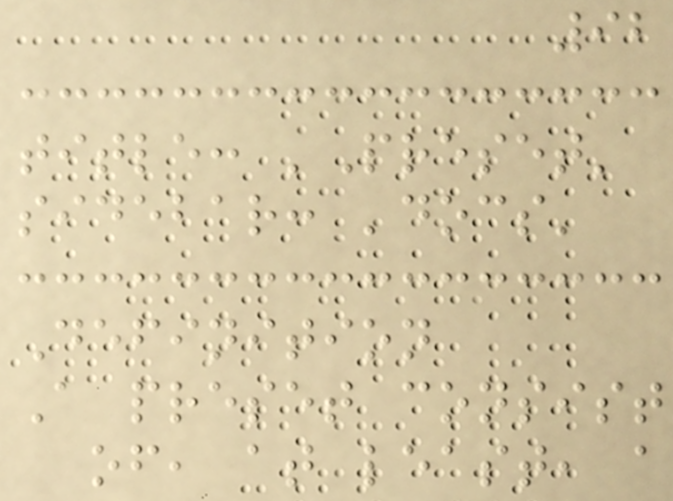92
title: 'Preset'
sidebar: 'docs'
Definition
A preset consist
of, at least, a
